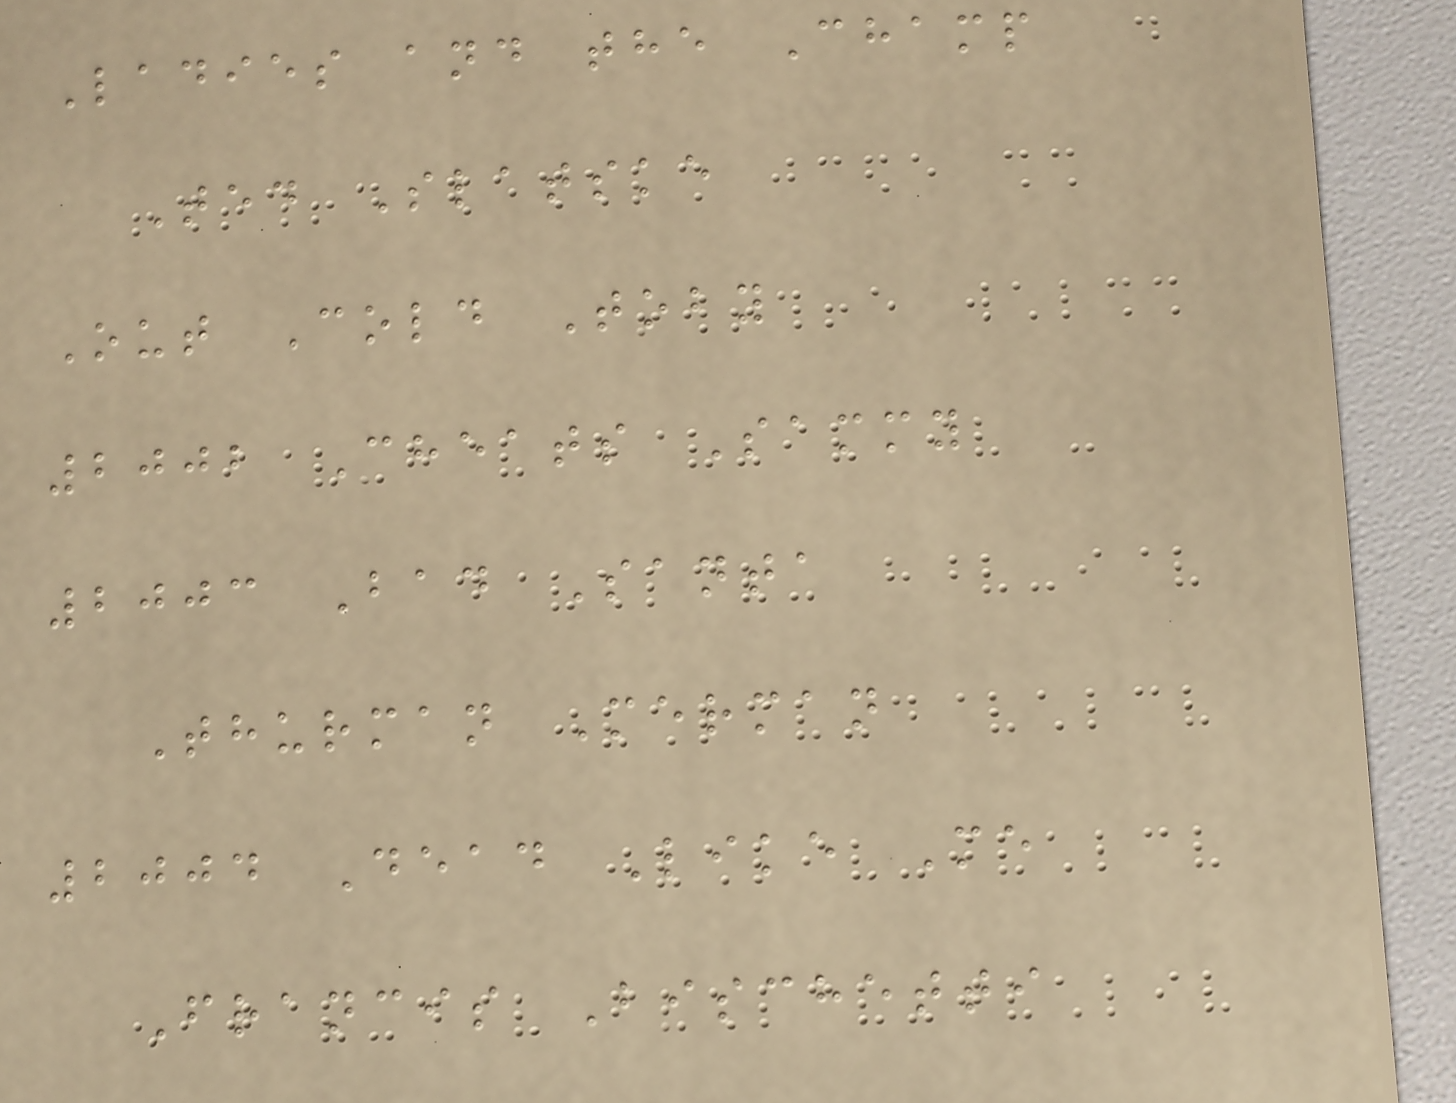Ladies and the Champ
Ted Slatske
Out Cold Toby
2002 Cheats Sammy
2003 Bad Santa
Thurman Merman
2004 Dead Like Me
Francis Bischetti
